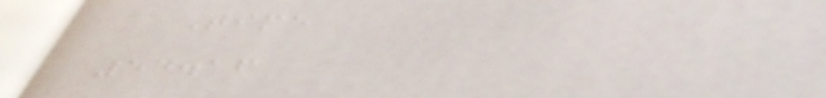Time
54.16
